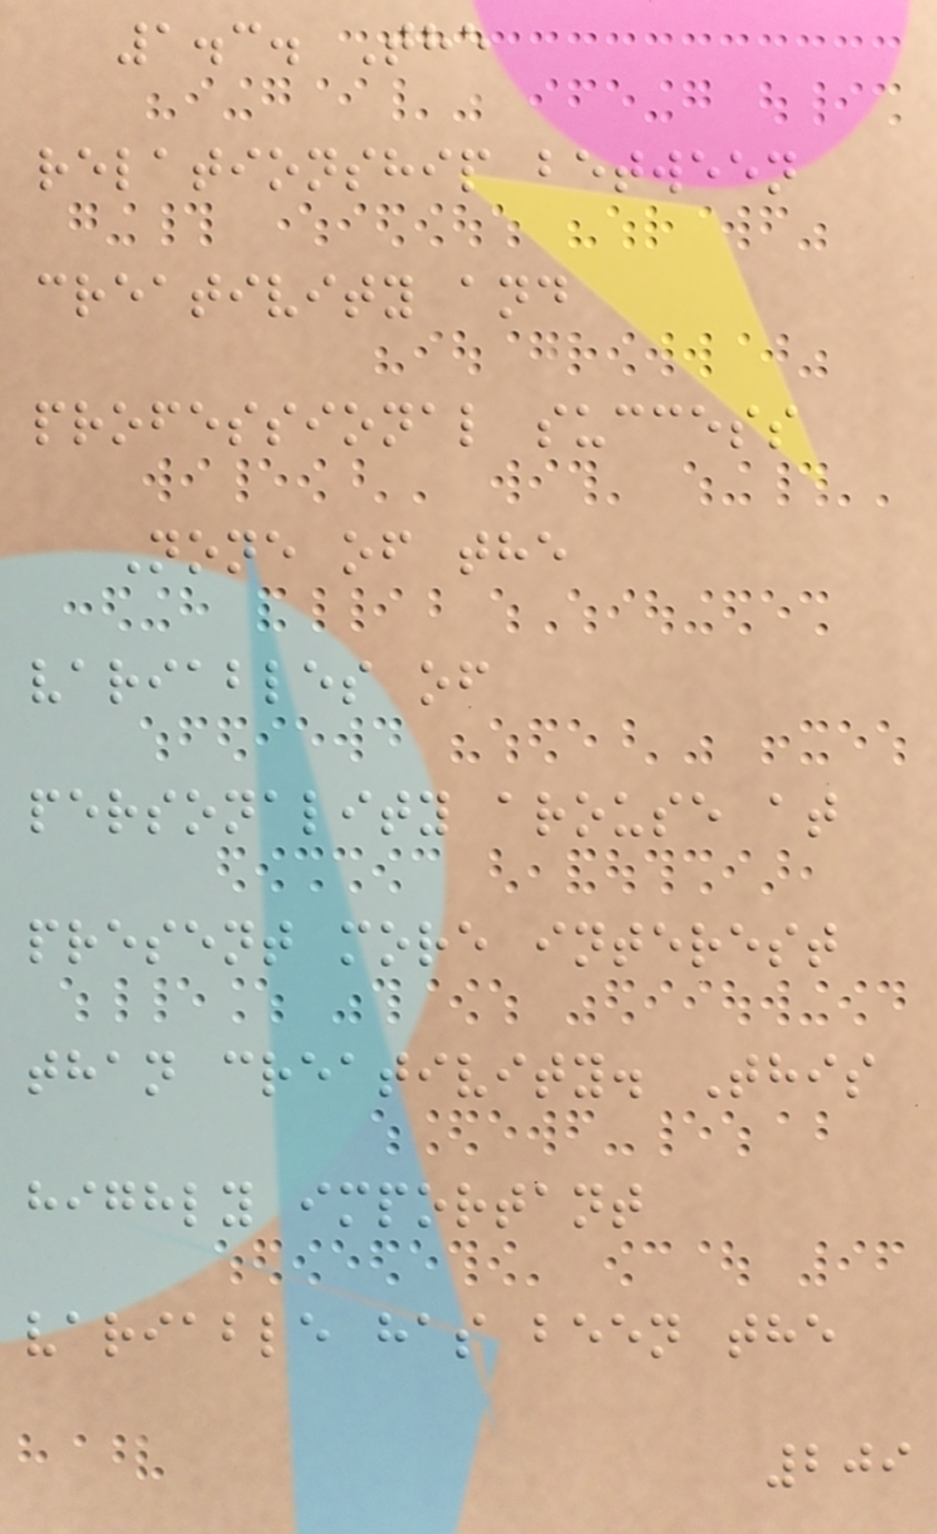1.3. The
relationship between
creativity and
professional success
None of the
variables of
personality arouse at
present more interest
than creativity. This
highly important
variable has been the
209
